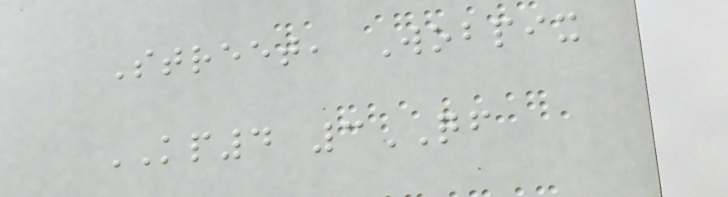Street, Wobpix
KP4 3QF
